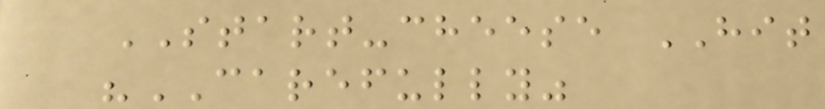START-cheese HIT
"CAREFULLY"
